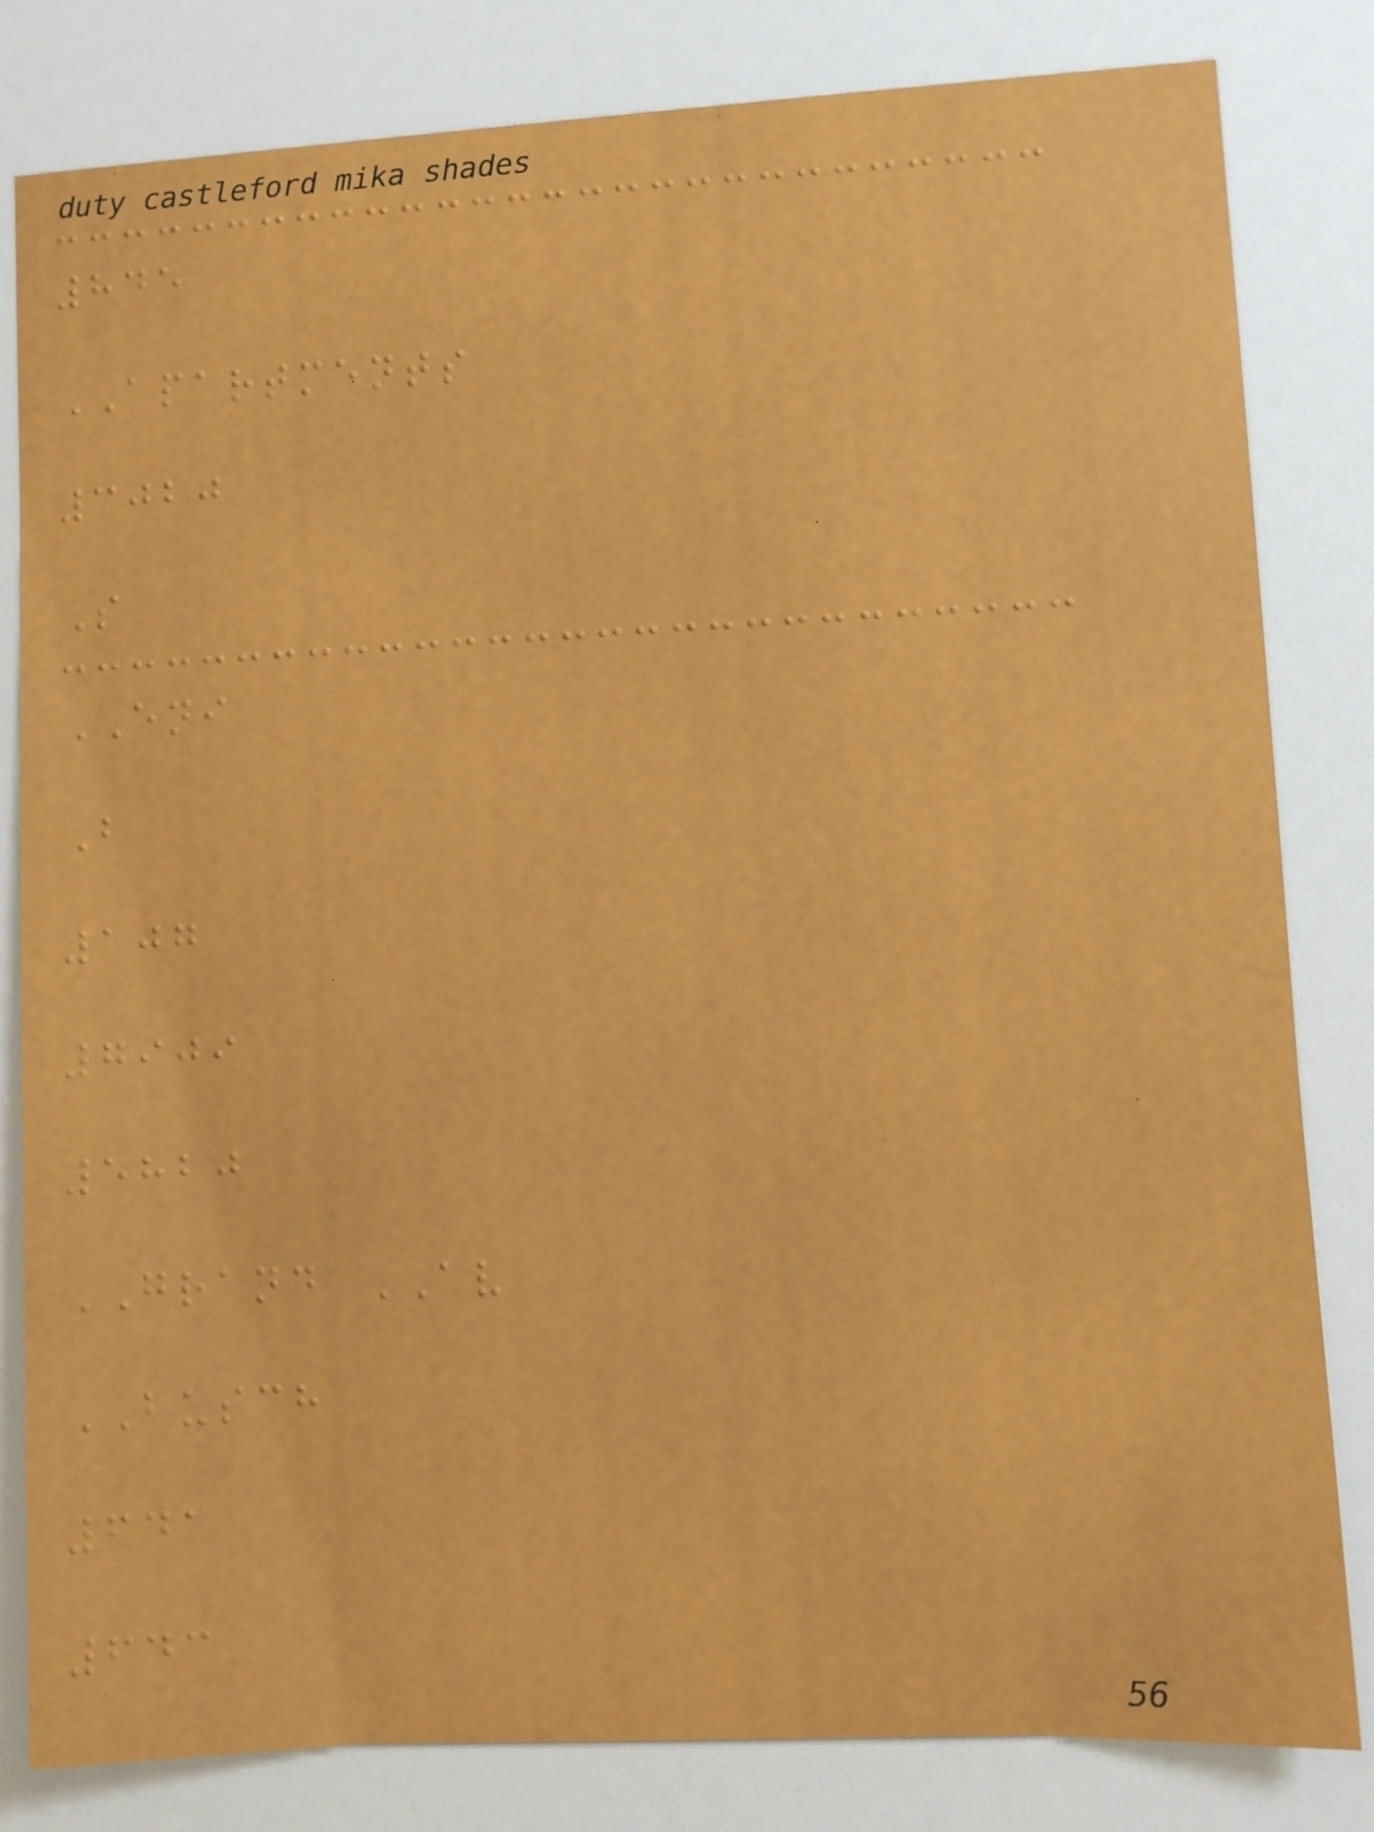845
APARTMENTS
3020
S
ENI
B
107
7909
5820
GRAND AV
BUSCH
641
643
